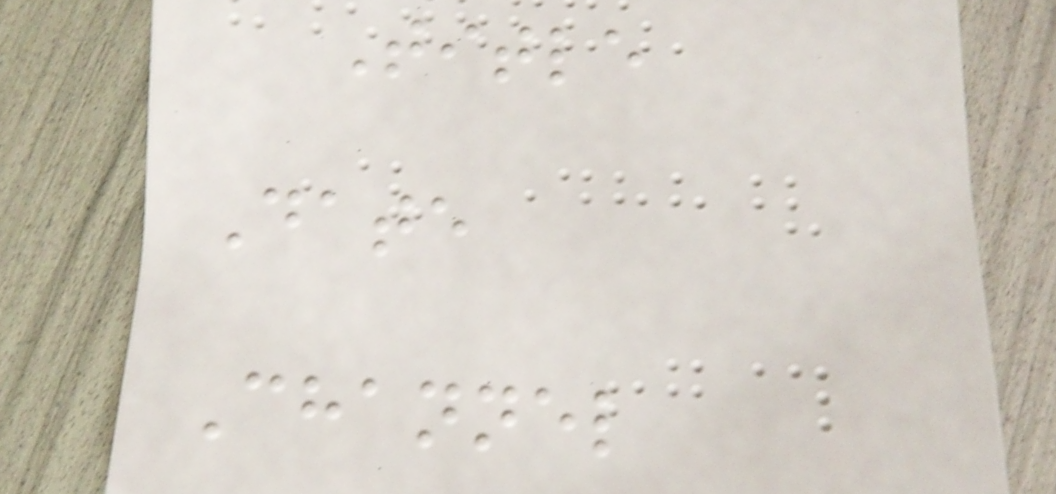Title
Date
Channel
